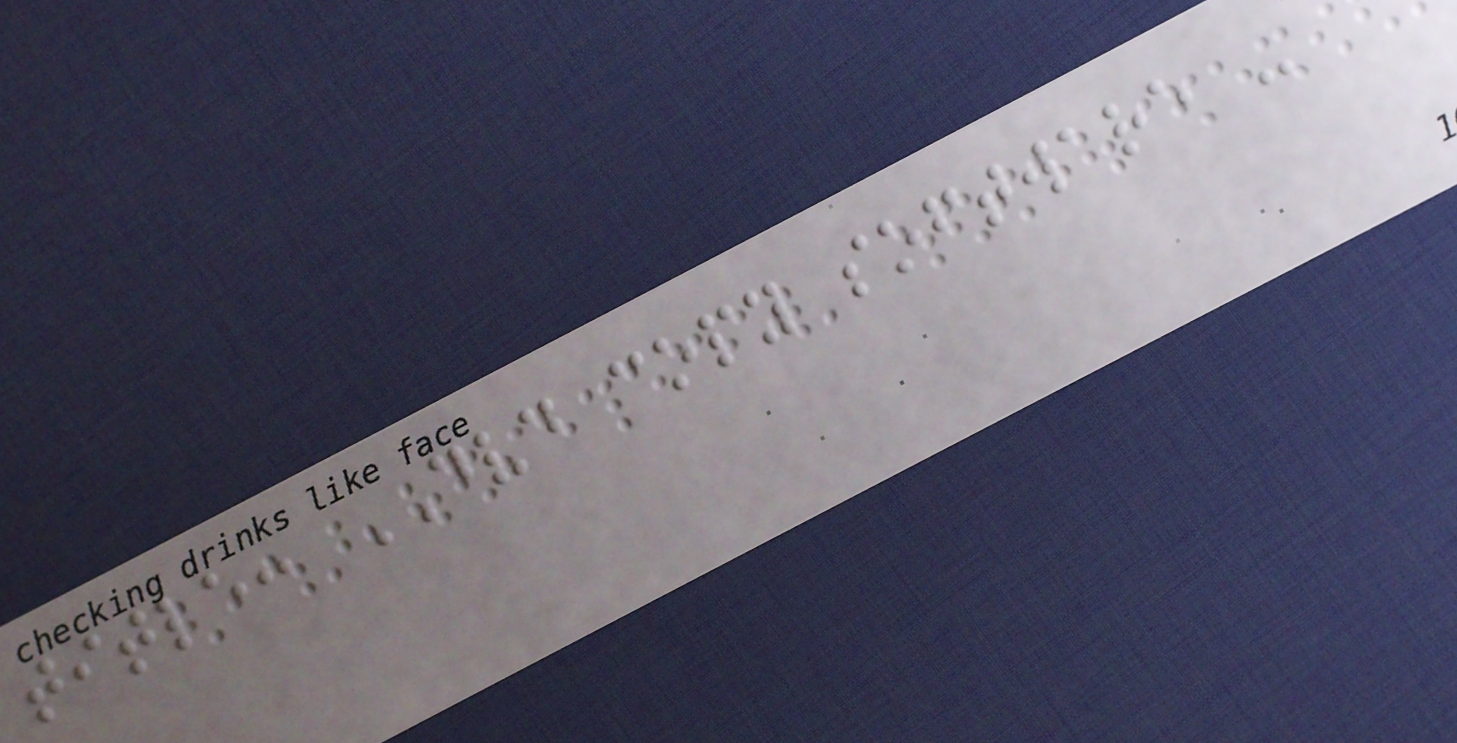title: DVD copy software -
